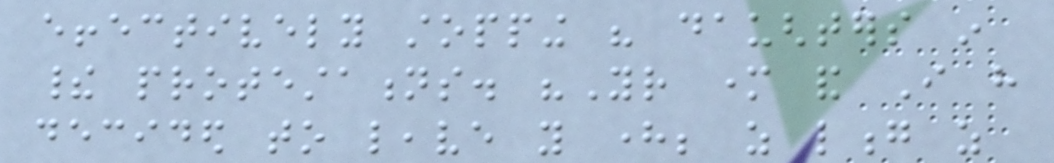effectively stopping his daughters in
their protestations. "Your mother and I have
decided to leave you here; as long as
